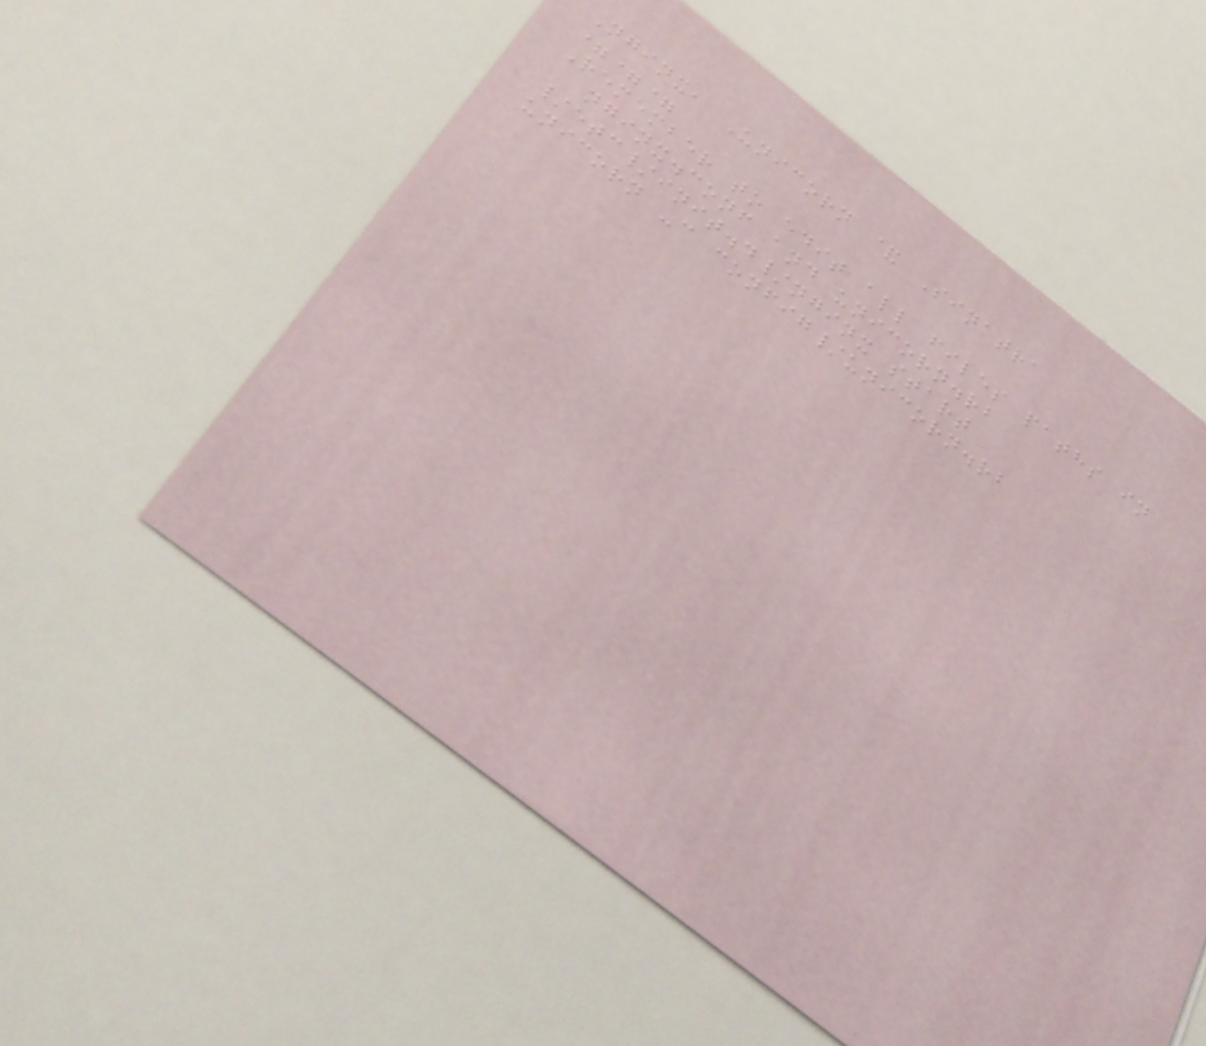Nginx, Unicorn & Sinatra
===
Remember to edit all files paths in
nginx.conf and unicorn.rb
/etc/init.d/nginx start
unicorn -c config/unicorn.rb
